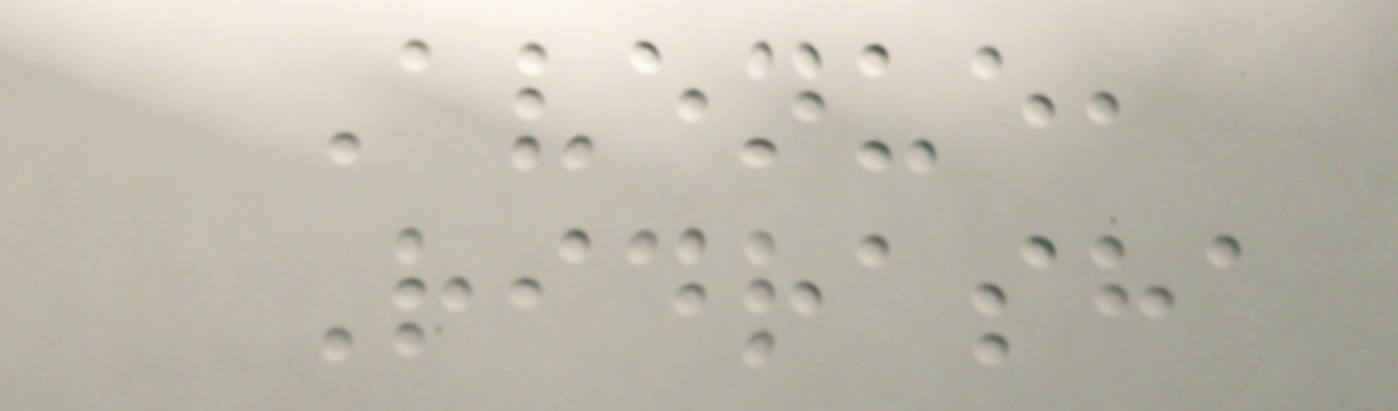Avenue,
Ridrasha
